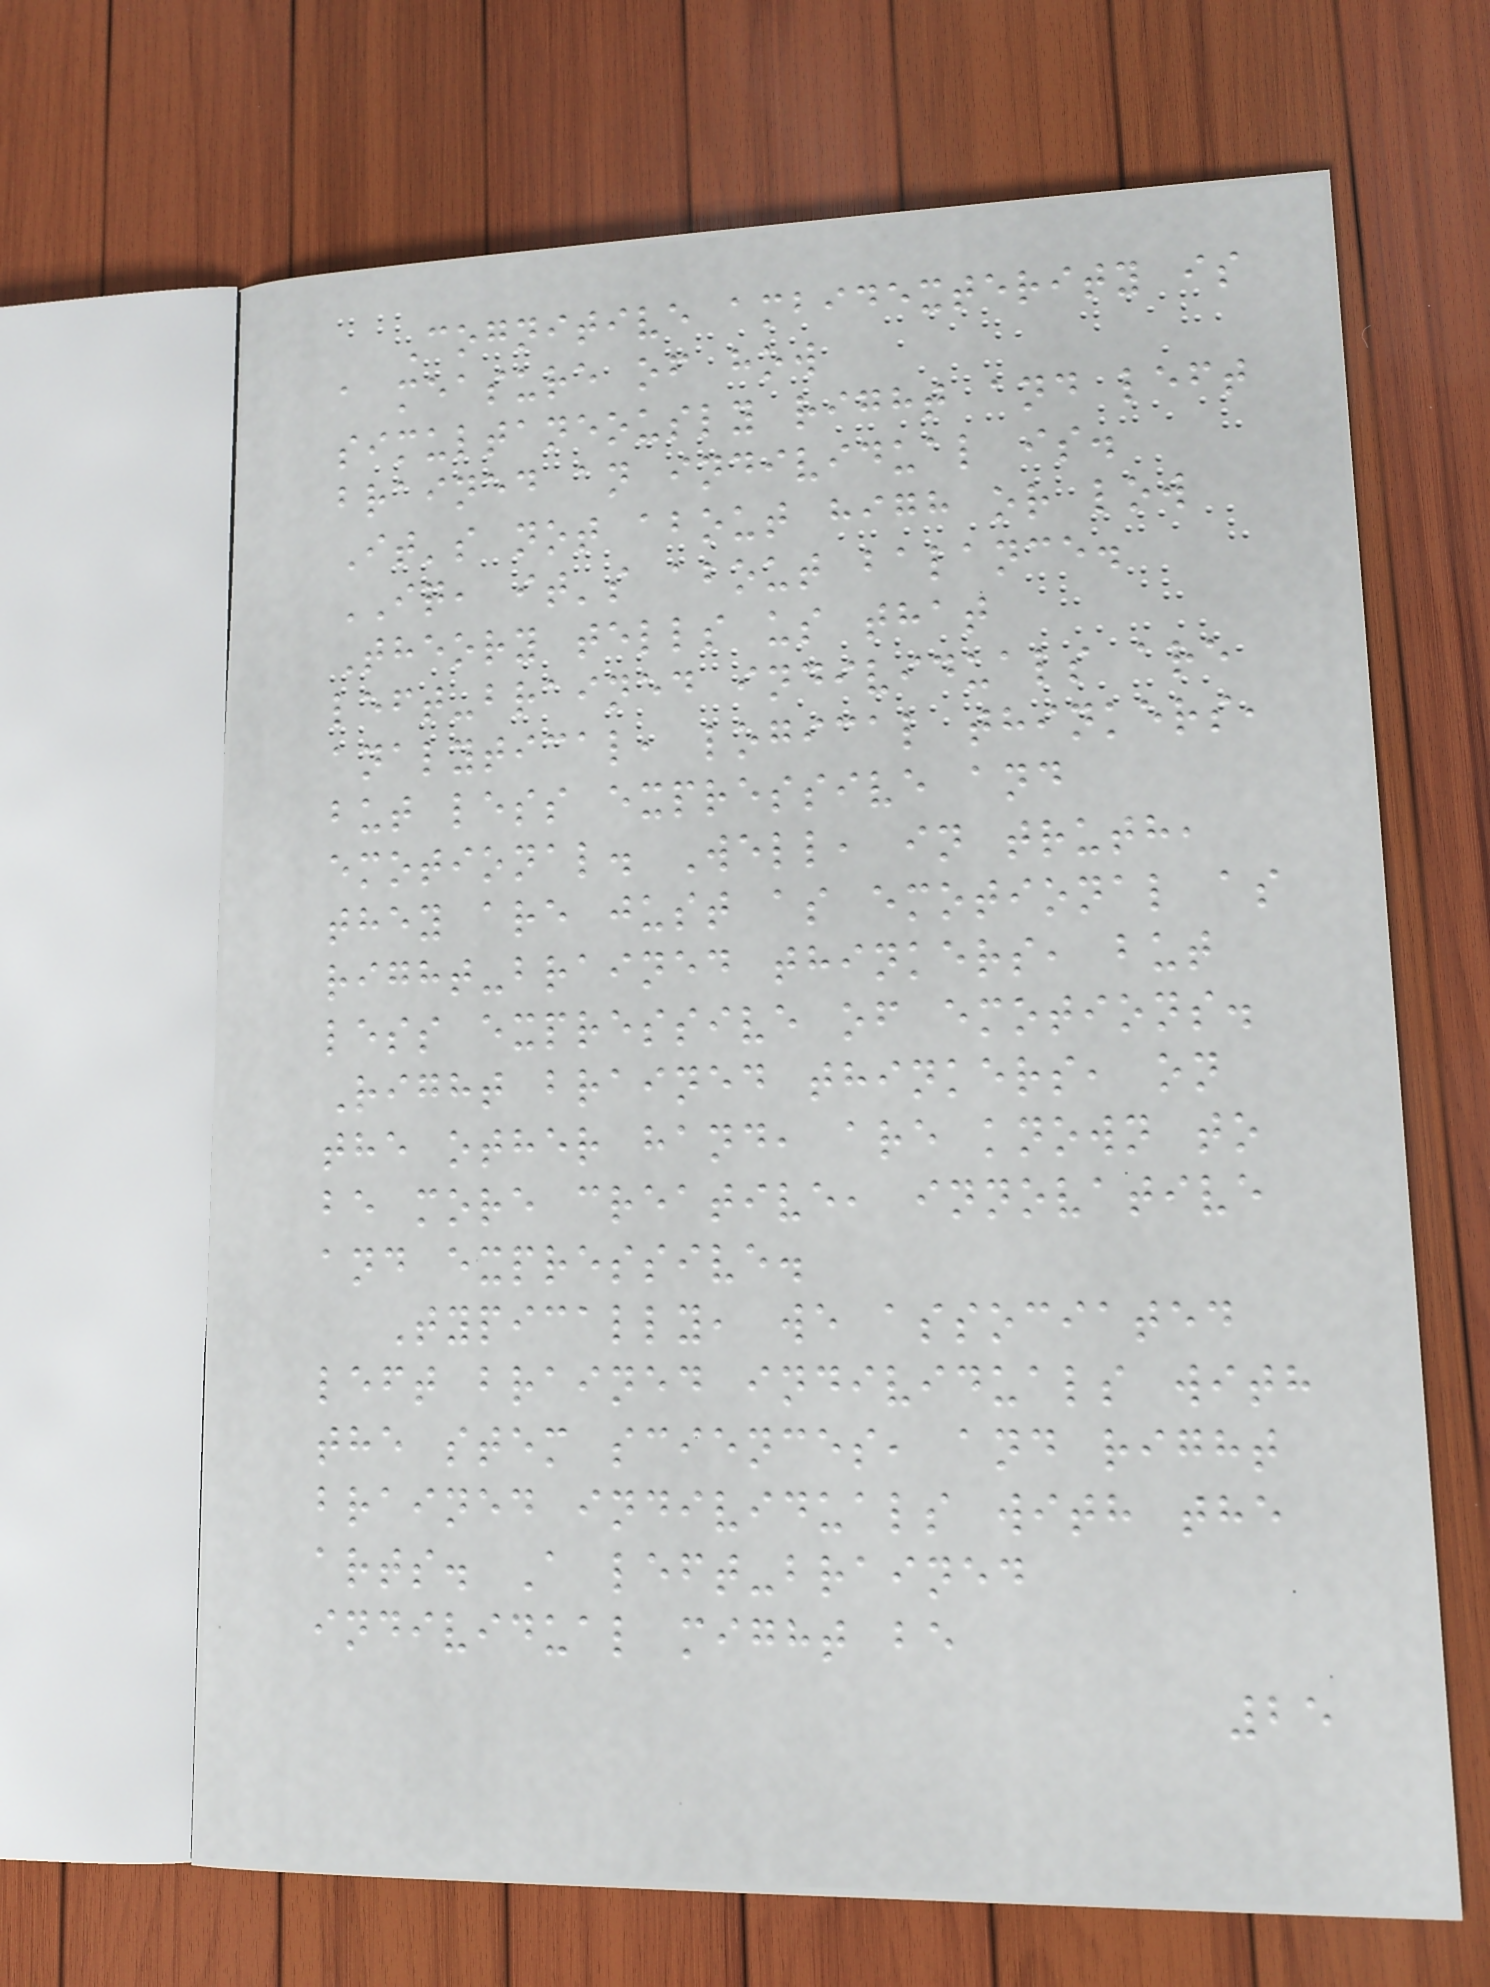Cognitive ambidexterity is
a measure of how
simultaneously right and left
brained an individual is.
It's not about high or low
IQ, it's about balance.
Theory tells us that
left-brained individuals are
analytical, logical thinkers,
but less expressive and
emotional. Well, in truth,
they are just as emotional as
right-brained thinkers, but
less expressive of emotions.
Right brained thinkers, on
the other hand, are known to
be more creative, innovative
and expressive.
Typically, we associated
left brained individuals with
the stem sciences, and right
brained individuals with the
arts. A left-brained
individual might be
25
